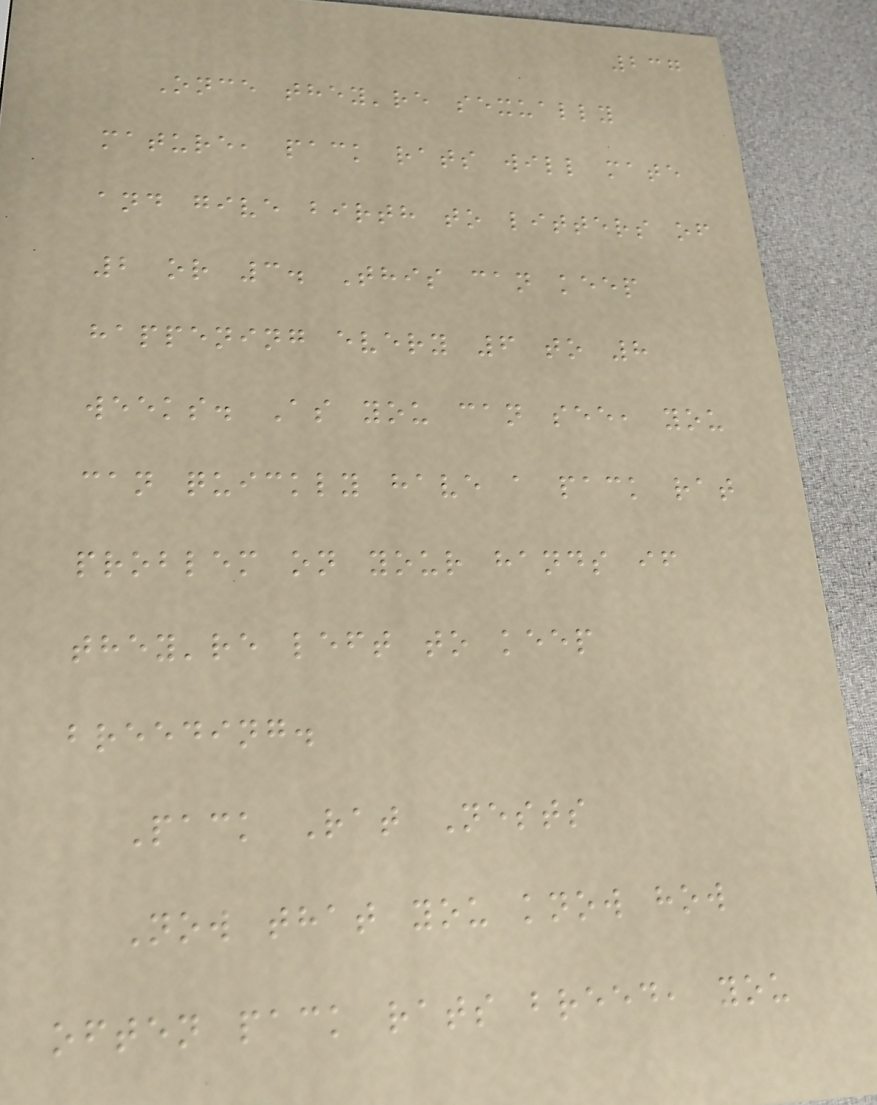237
Once they're sexually
mature, pack rats will mate
and give birth to litters of
2 or 3. This can keep
happening every 6 to 8
weeks. As you can see, you
can quickly have a pack rat
problem on your hands if
they're left to keep
breeding.
Pack Rat Nests
Now that you know how
often pack rats breed, you
